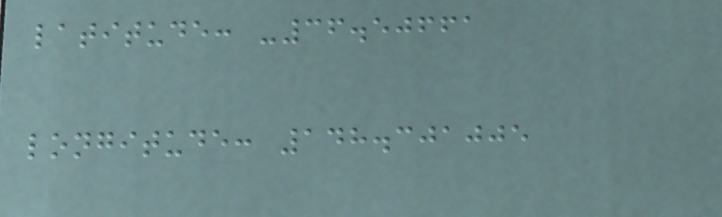latitude: -36.50661
longitude: 148.301005
